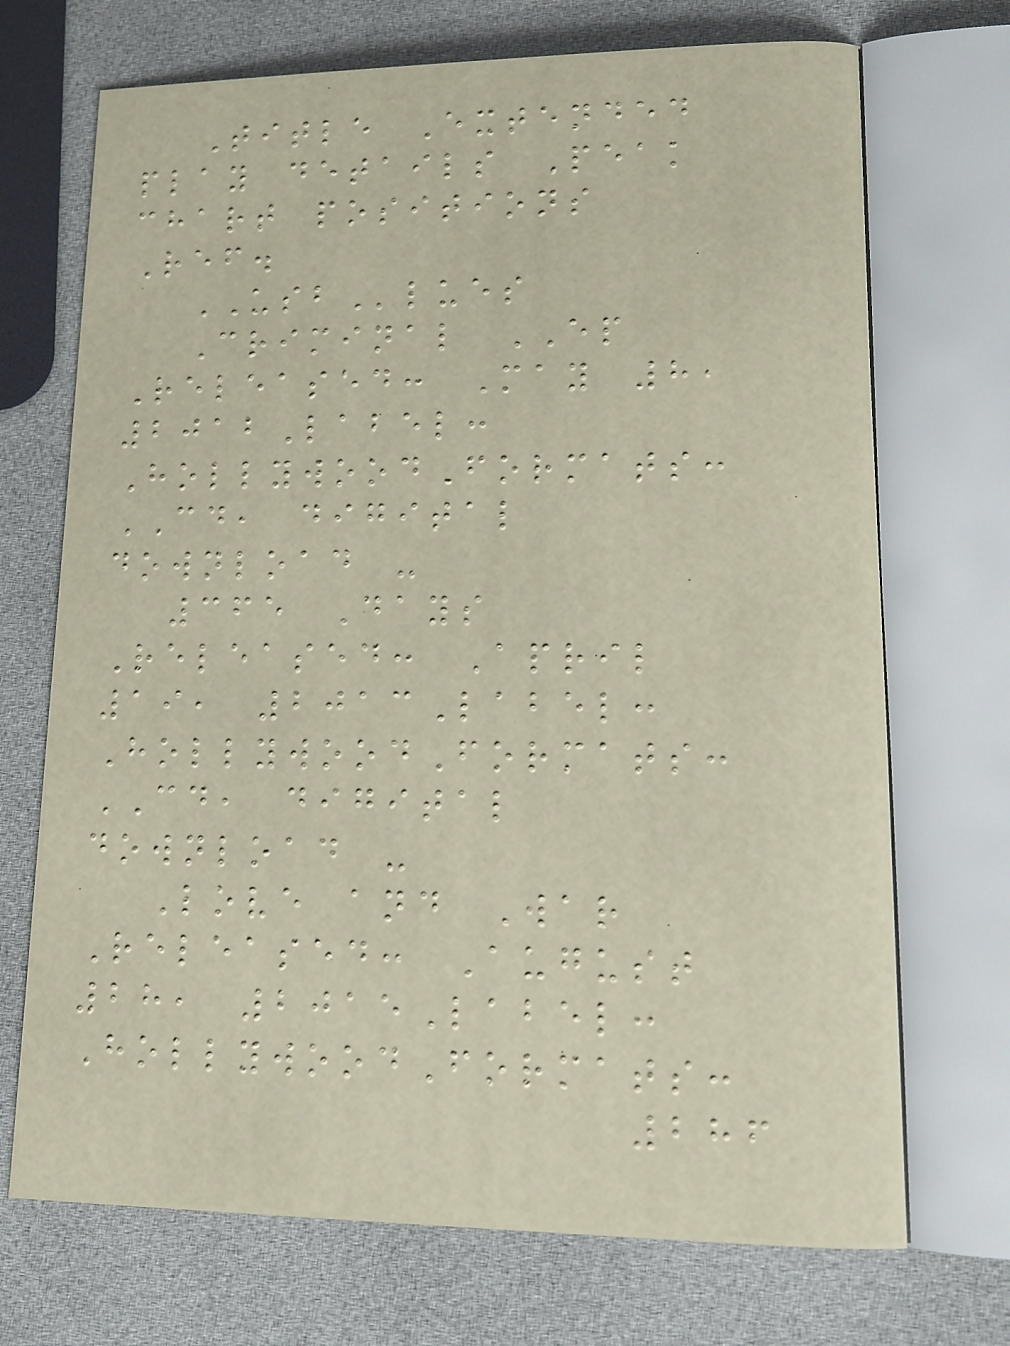Title Extended
play details Peak
chart positions
Ref.
USBlues
Criminal EP
Released: May 8,
2012Label:
HollywoodFormats:
CD, digital
download -
365 Days
Released: April
19, 2013Label:
HollywoodFormats:
CD, digital
download -
Love and War
Released: August
28, 2015Label:
HollywoodFormats:
286
